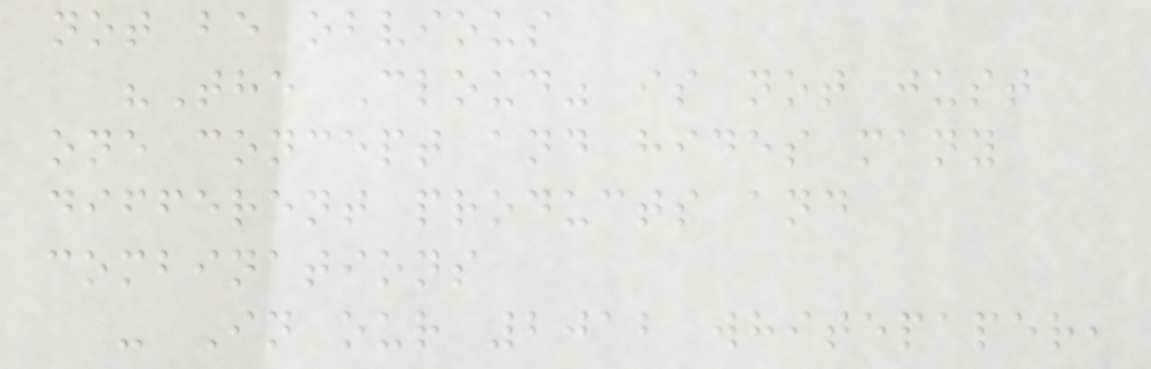not be obvious
"The Cloud" is not just
one concept and hides many
different products and
combinations
- In our 2012 whitepaper,
